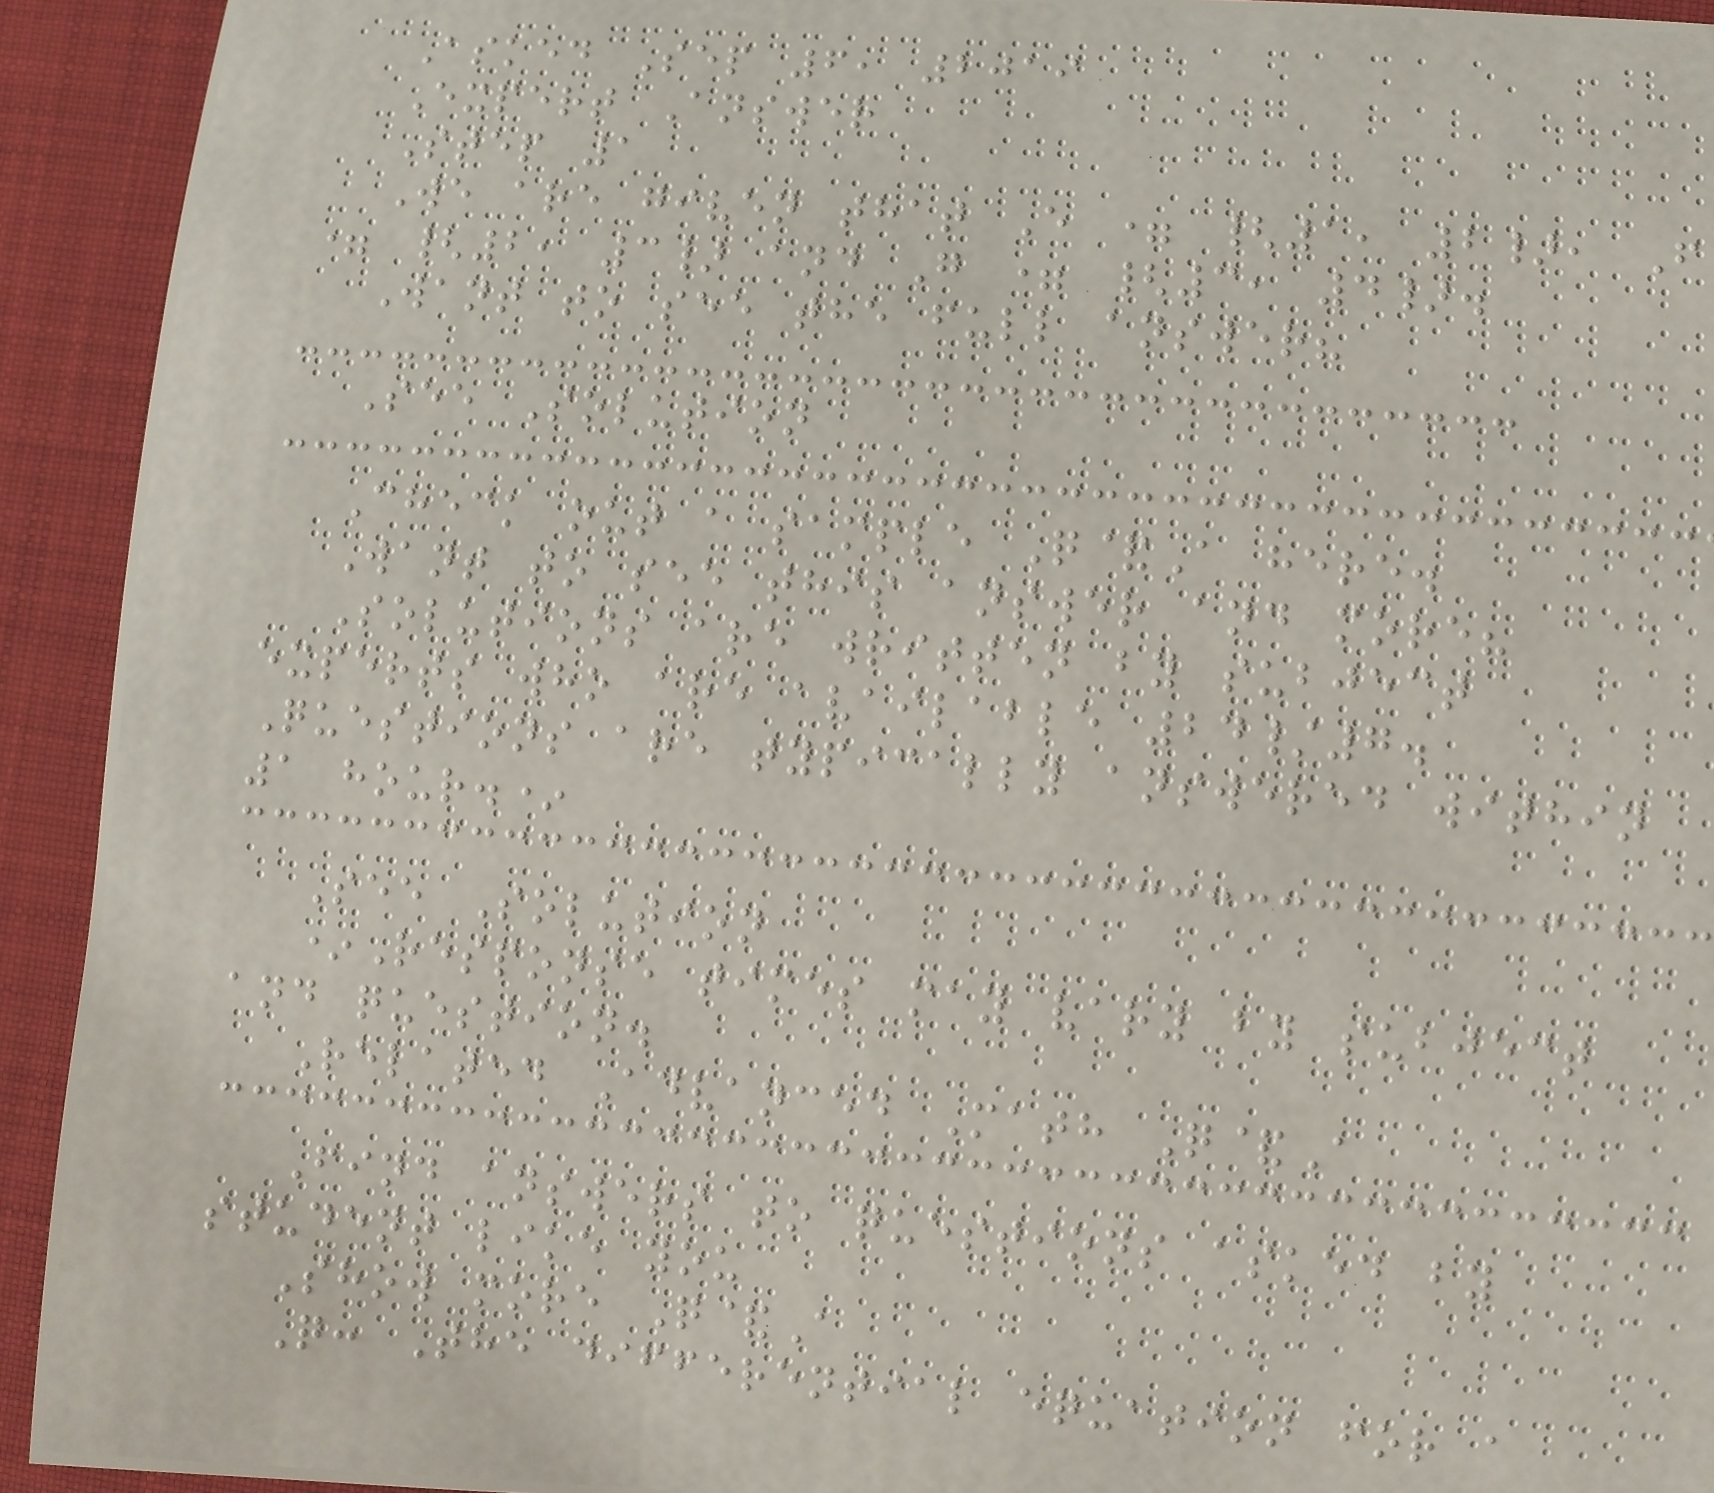Asked Sep 6, 2019
Expert Answer
Step 1
We are given that E = {1, 2}, F
= {2, 3} and G = {3, 4}.
Want to see the full answer?
See Solution
Check out a sample Q&A here.
Want to see this answer and more?
Solutions are written by subject
experts who are available 24/7.
Questions are typically answered within
1 hour.*
See Solution
*Response times may vary by subject
and question.
Related Advanced Math Q&A
Find answers to questions asked by
student like you
Show more Q&A
Q: The differential equation for a
